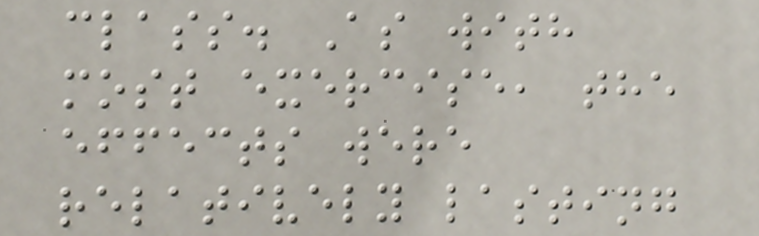class. As with
most exercise, the
effects were
relatively lasting
